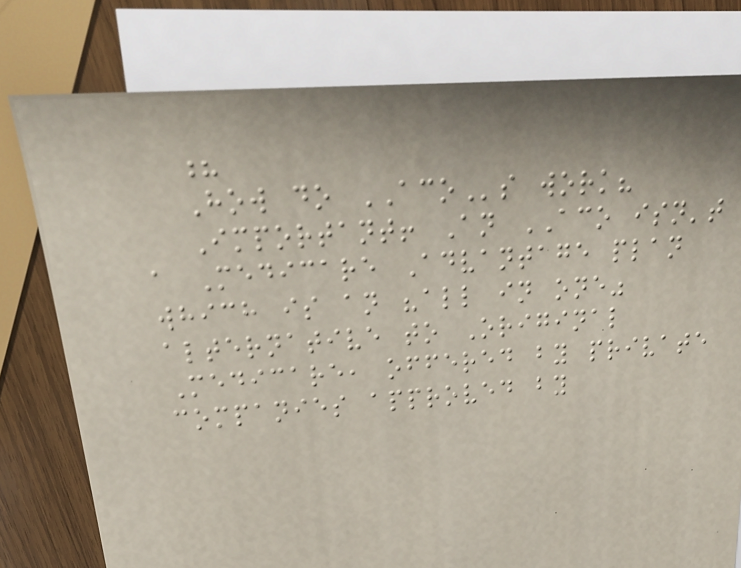?
How do ACOs work?
Important! An ACO isn't
a Medicare Advantage plan
which is an "all in one"
alternative to Original
Medicare, offered by private
companies approved by
